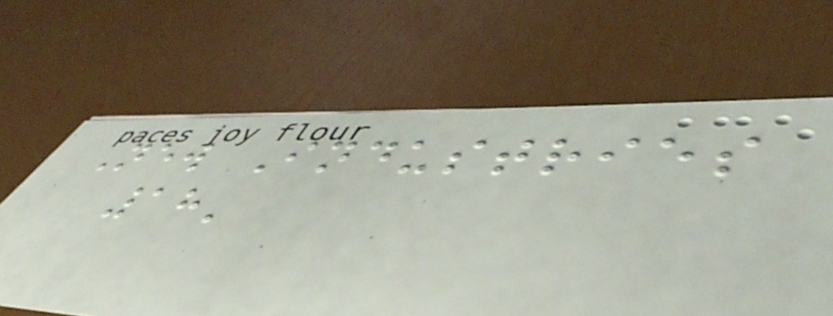New Industries
18'
